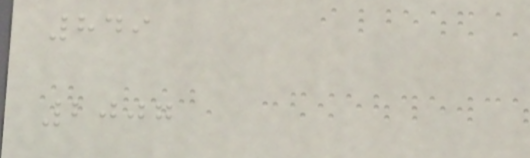849
2007
